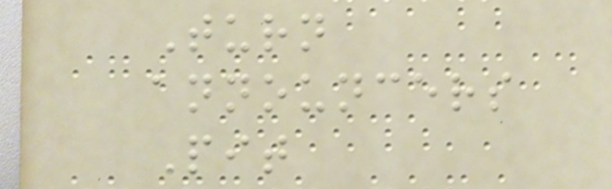Turn
announcers
Pit
